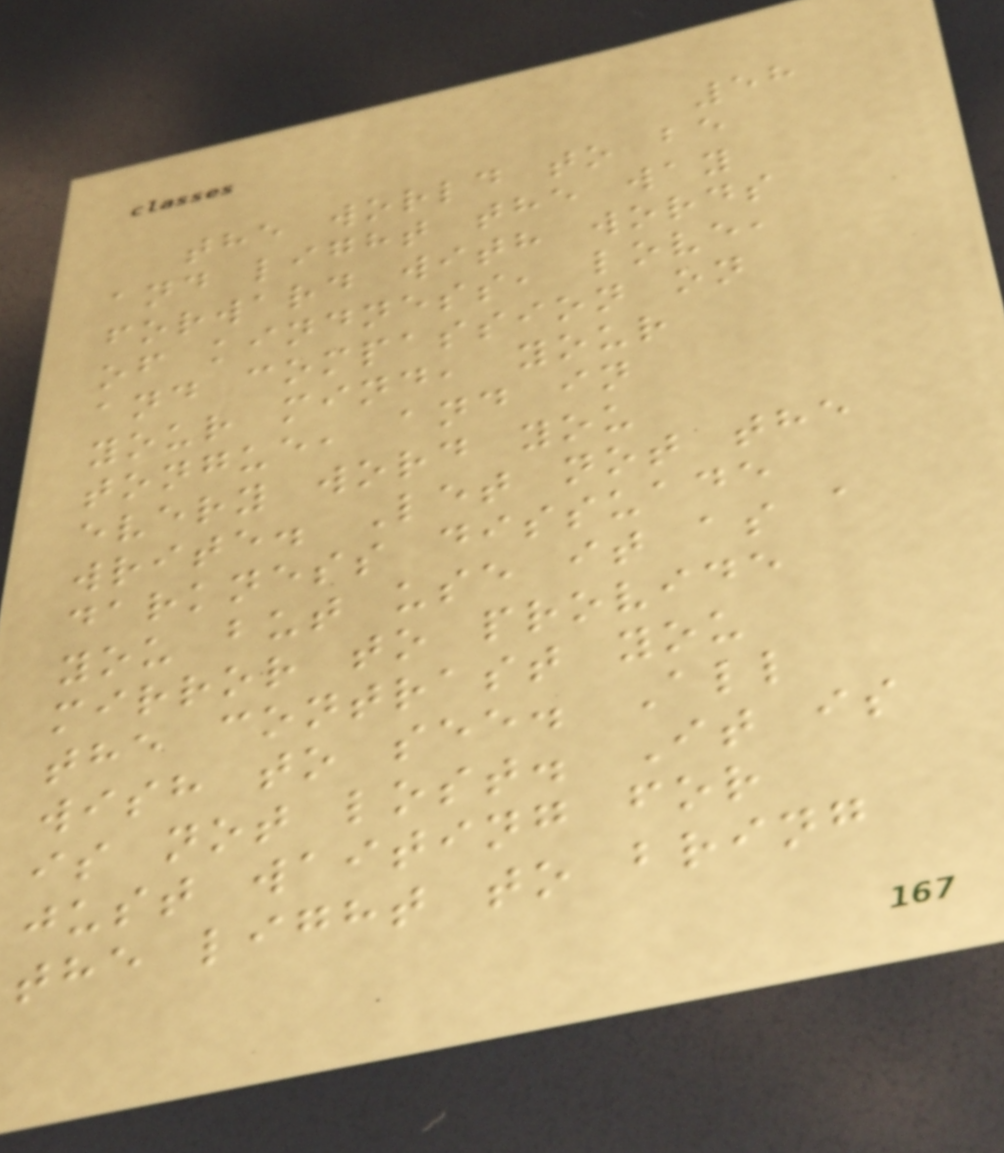58
the world to be
and light the way
forward with words
of kindness, love,
and compassion on
your mind, your
tongue, and in
every word you
write. Let not the
darkness dissuade
you but use it as a
mirror to provide
the contrast you
wish to see. All
is not lost. It is
just waiting for
the light to bring
